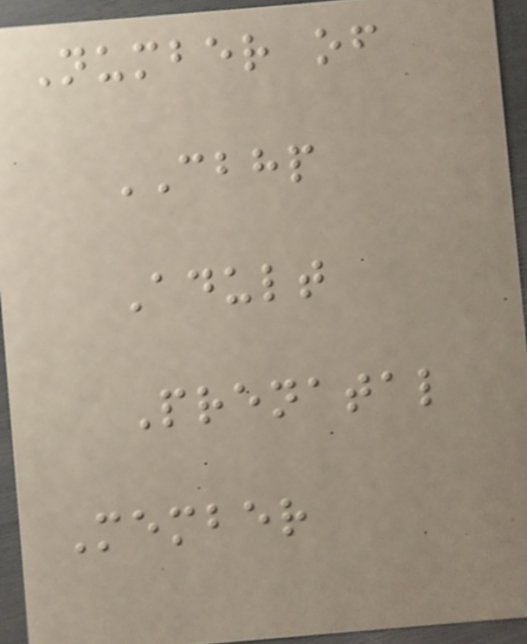Number of
CBHP
Adult
Prenatal
Member
